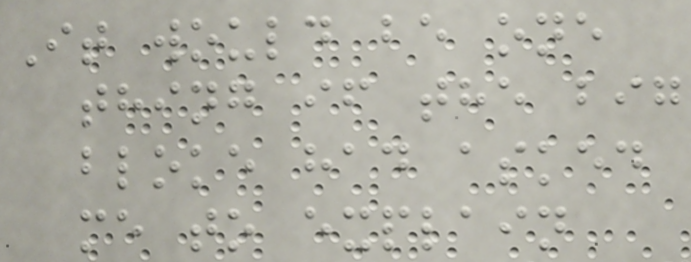It would be one
thing if the big
bloke had asked
me to explain
